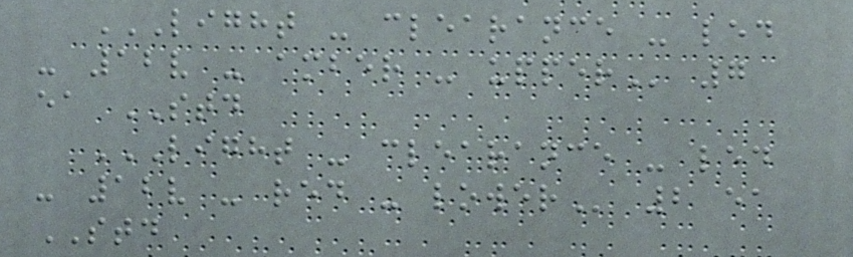LIGHT - CLEARANCE - LED
- 12V - AMBER - UPPER 7
ea STD
LIGHT - CLEARANCE - LED
- 12V - RED - LOWER 2 ea
STD
